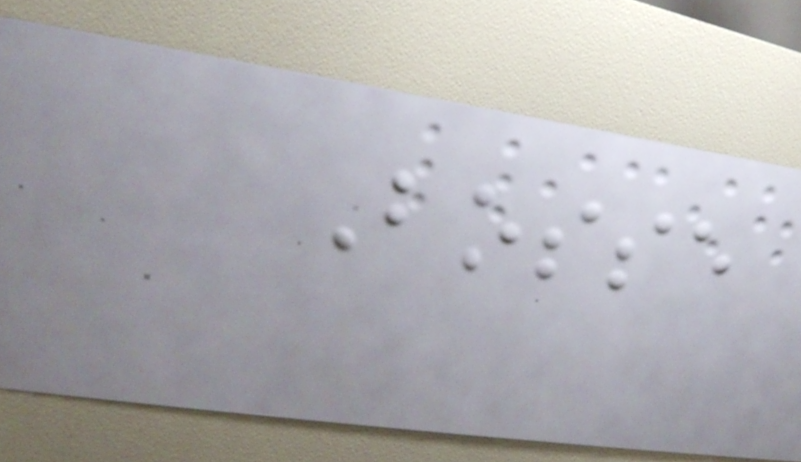Bosse
